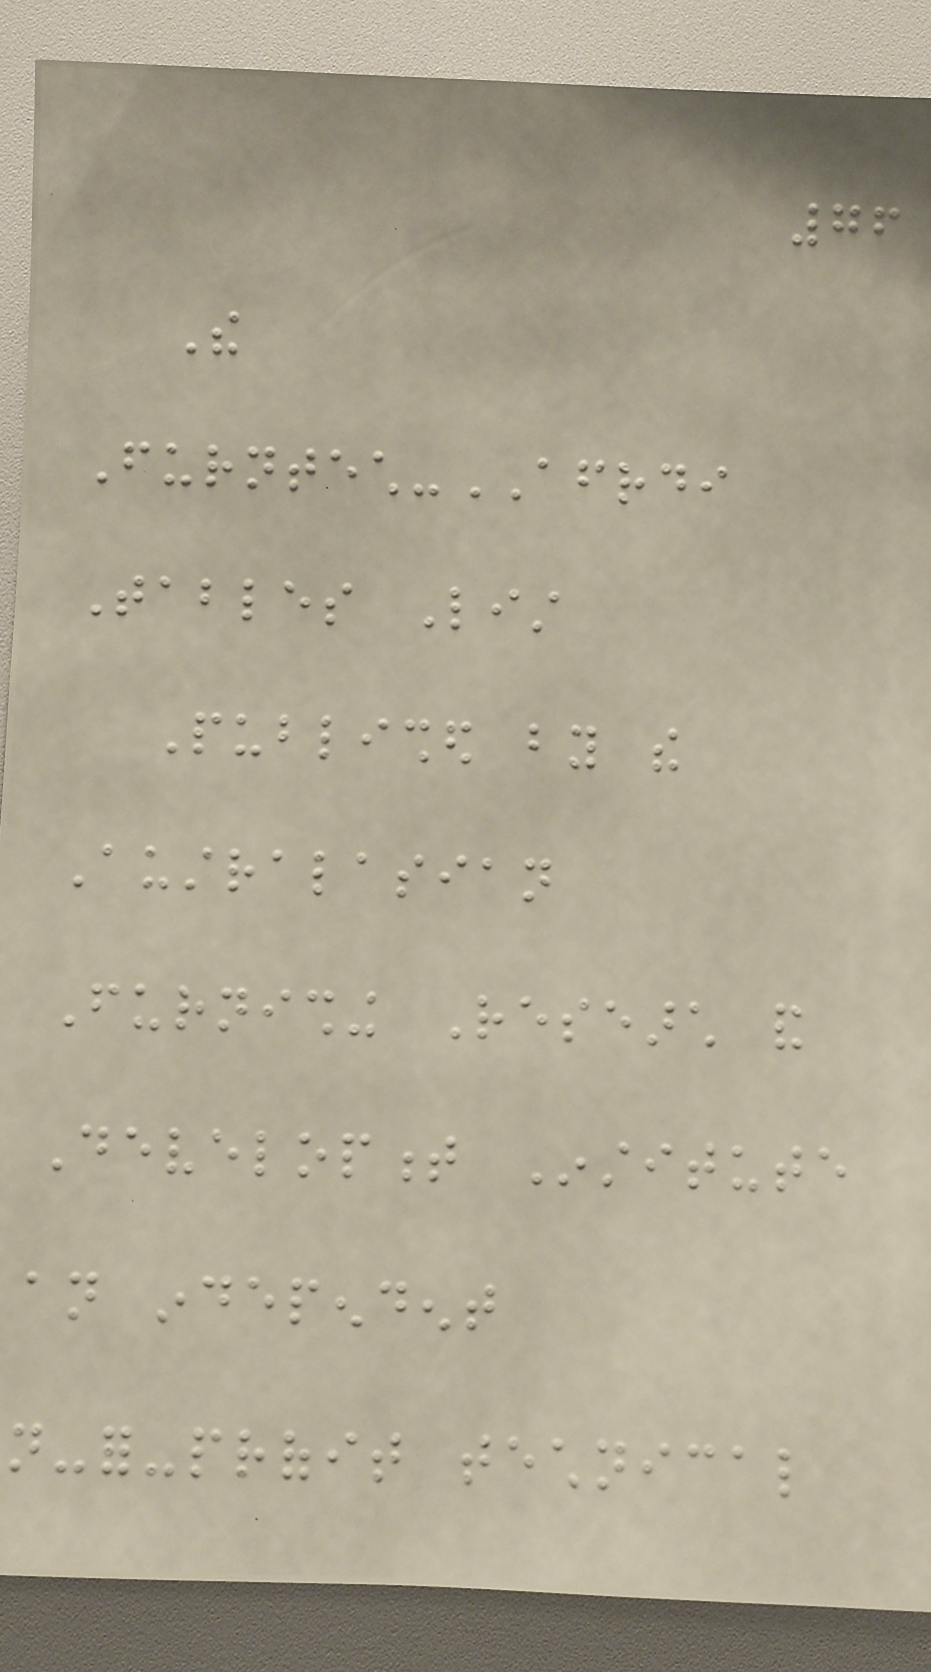76
The
Furntech-AFRDI
Tables List
Published by the
Australasian
Furnishing Research and
Development Institute
an independent
not-for-profit technical
